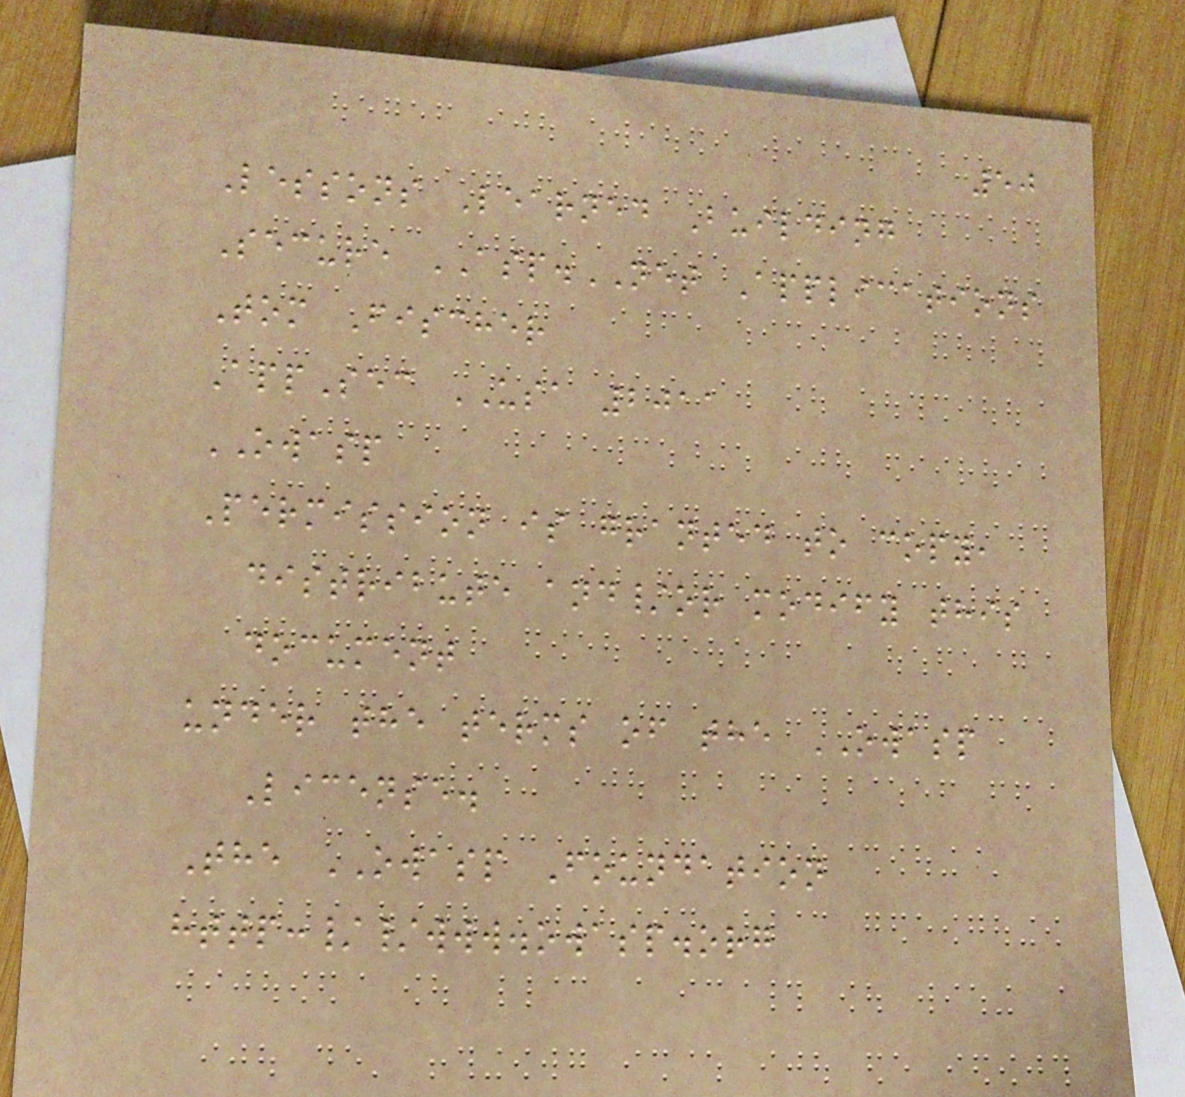50
Lessons Learned Building
Secure ASP.NET Applications
Tom Fischer
AppSec USA 2011
OWASP
Permission is granted to copy,
distribute and/or modify this
document
under the terms of the OWASP
License.
The OWASP Foundation
http://www.owasp.org
